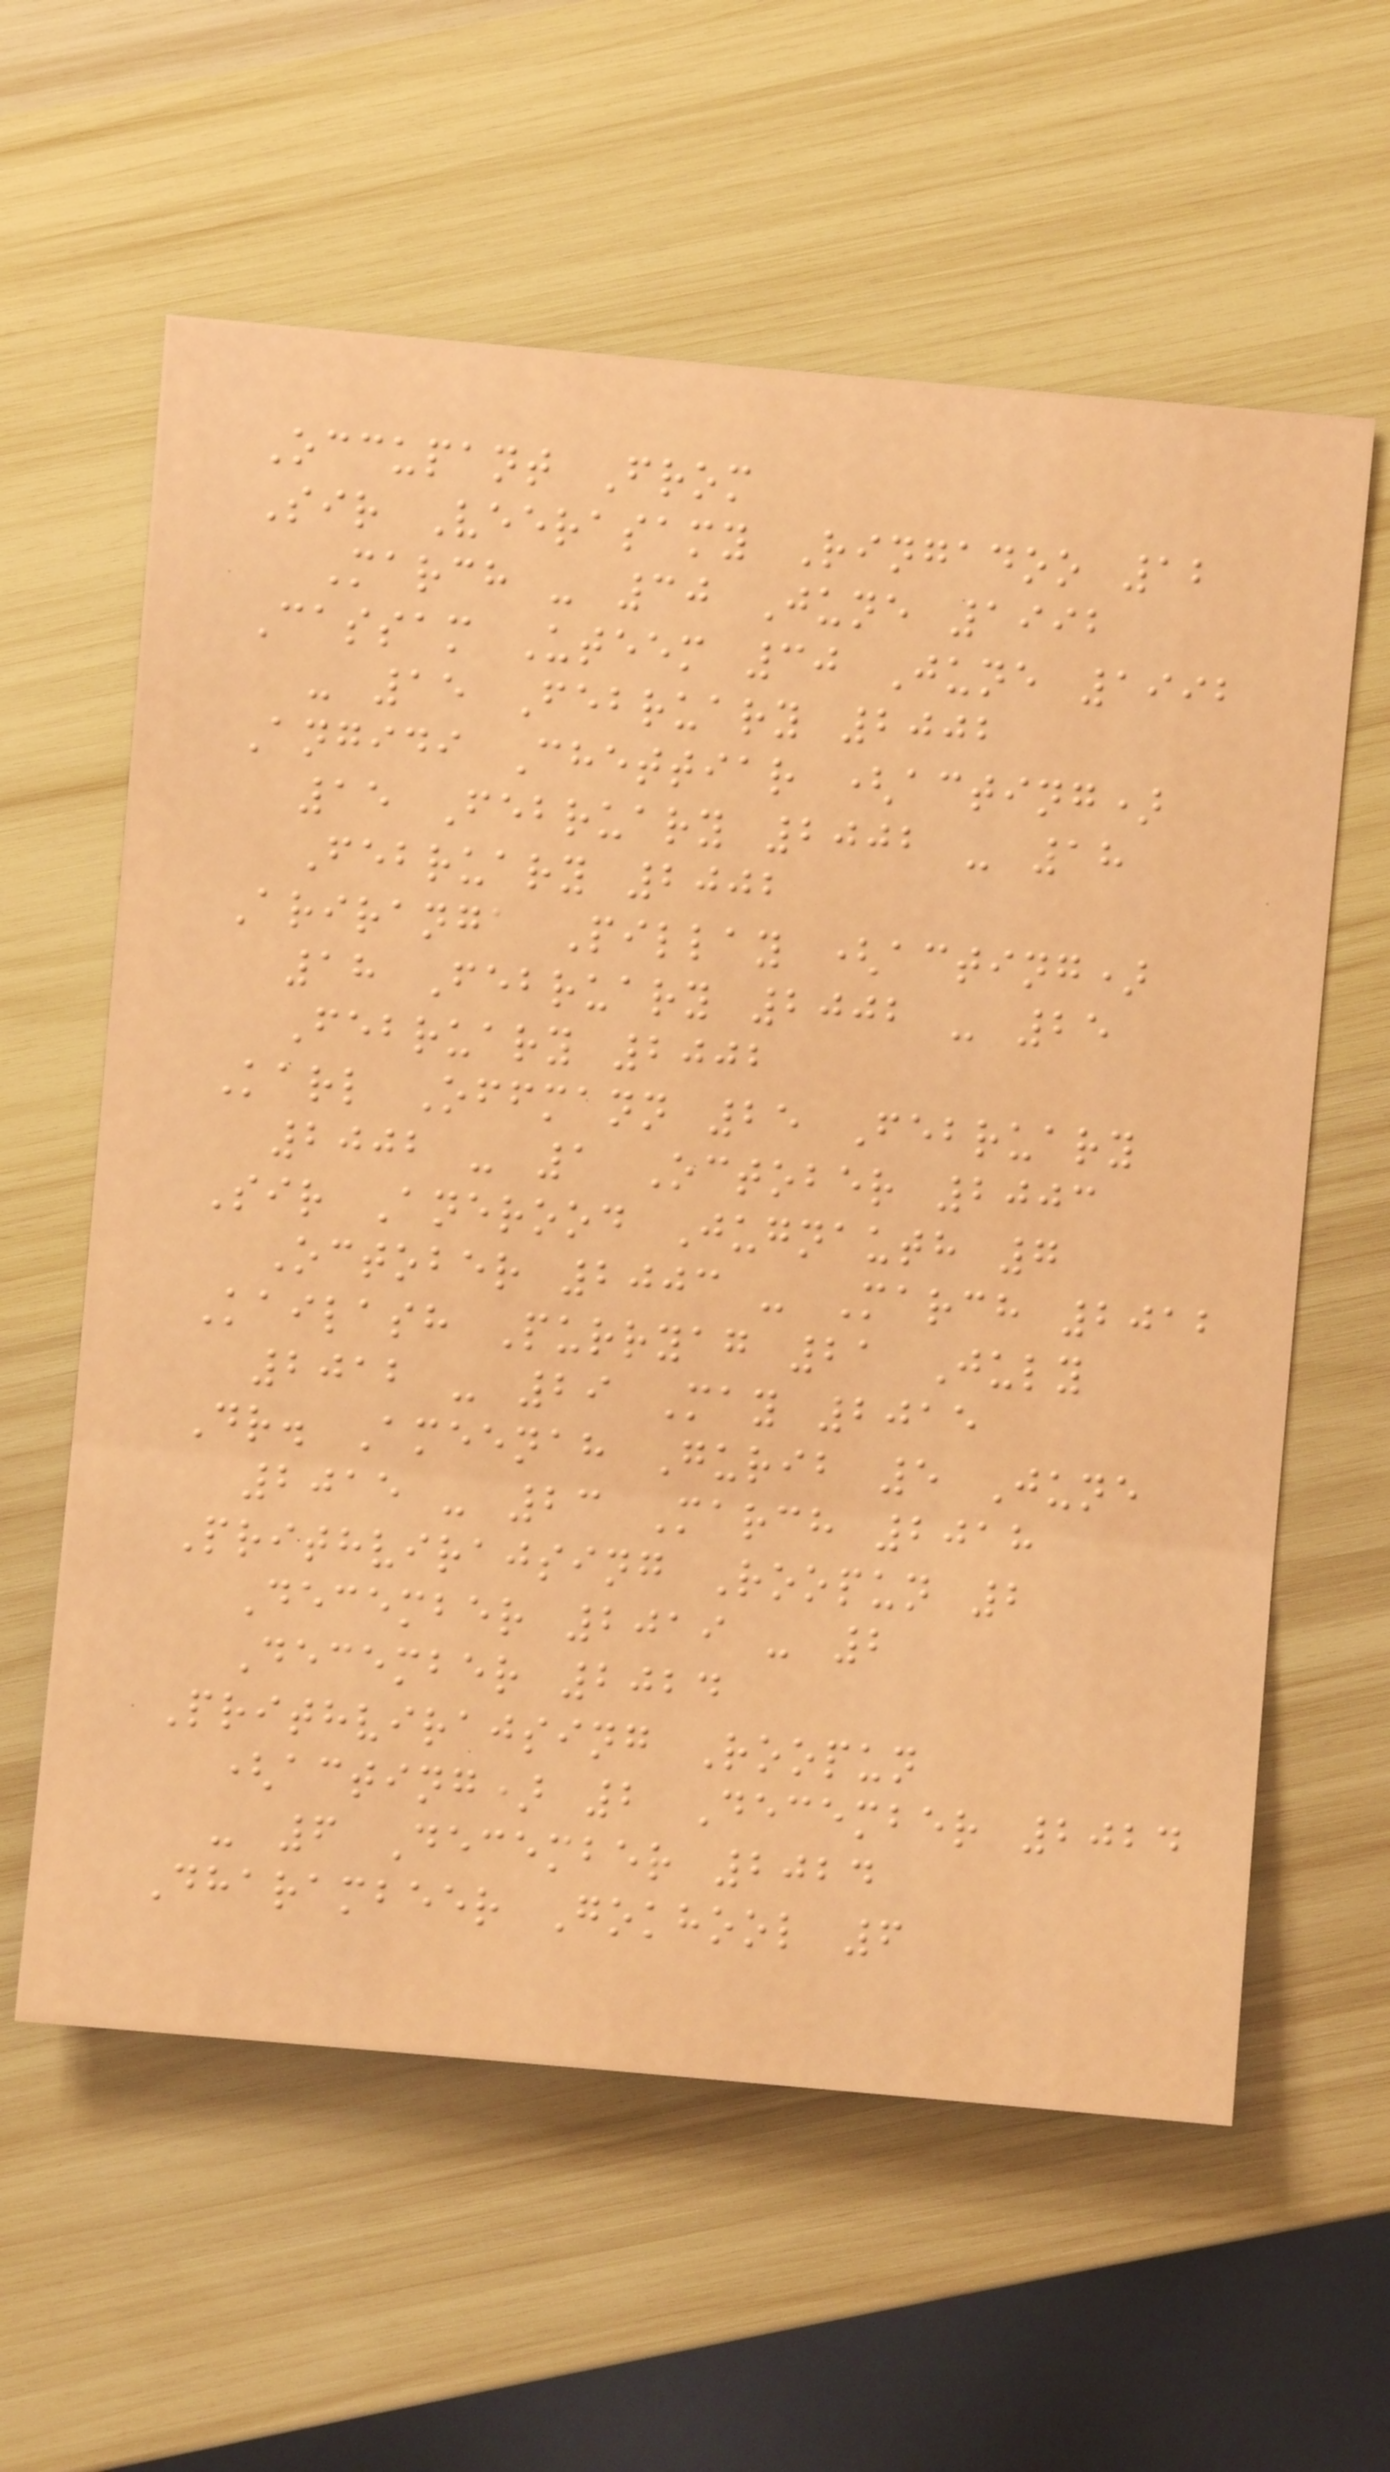Occupant From
Sir Veerasamy Ringadoo 12
March - 30 June 1992
Cassam Uteem 30 June 1992
- 15 February 2002
Angidi Chettiar (acting)
15 February 2002 - 18
February 2002
Ariranga Pillay (acting)
18 February 2002 - 25
February 2002
Karl Offmann 25 February
2002 - 1 October 2003
Sir Anerood Jugnauth 7
October 2003 - March 2012
Kailash Purryag 21 July
2012 - 29 May 2015
Dr. Ameenah Gurib 5 June
2015 - 23 March 2018
Prithvirajsing Roopun 2
December 2019 - 2
December 2024
Prithvirajsing Roopun
(acting) 2 December 2024
- 6 December 2024
Dharambeer Gokhool 6
